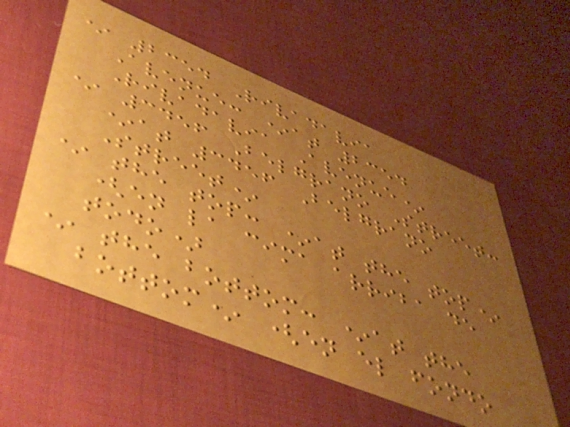* 2354 Rivadavia
Avenue: *at 2354
Rivadavia Avenue*
* 3456 Belgrano Street:
*at 3456 Belgrano
Street*
* the top: *at the top*
(en la cima arriba de
todo)
* the bottom: *at the
bottom* (en el fondo
